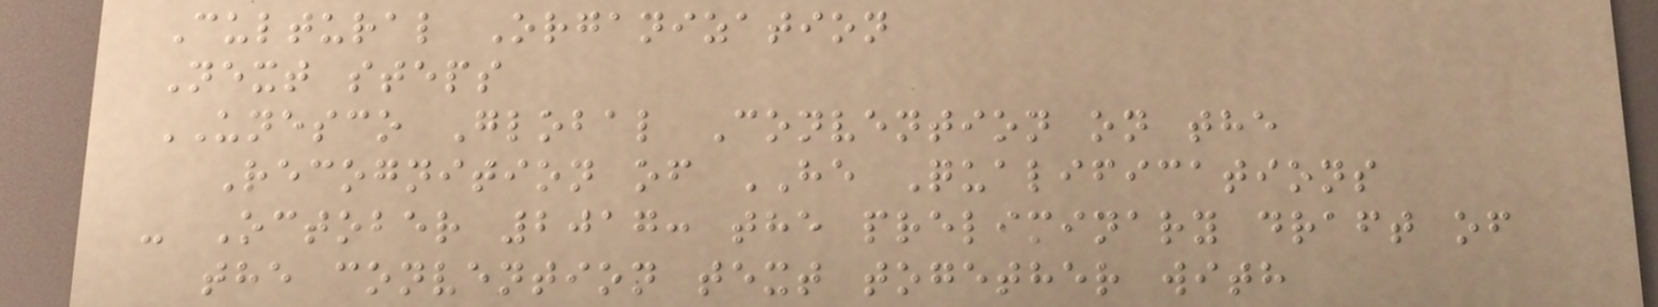Cultural Organization
Next steps
UNESCO Global Convention on the
Recognition of HE Qualifications
- October 2017: the preliminary draft of
the convention text together with
